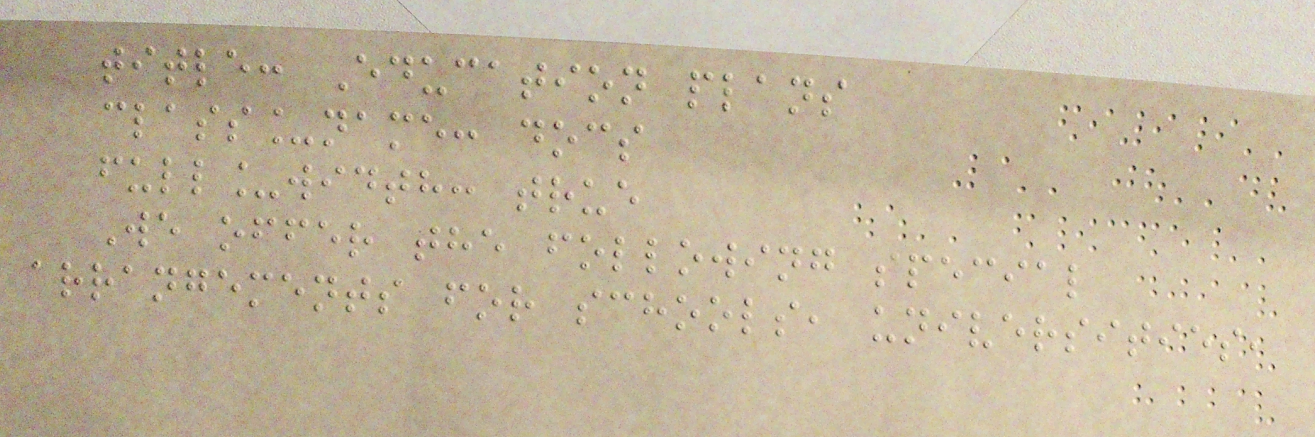title: Education plans
class_name: docs
full_width: true
We offer the following special
arrangements for schools, universities,
